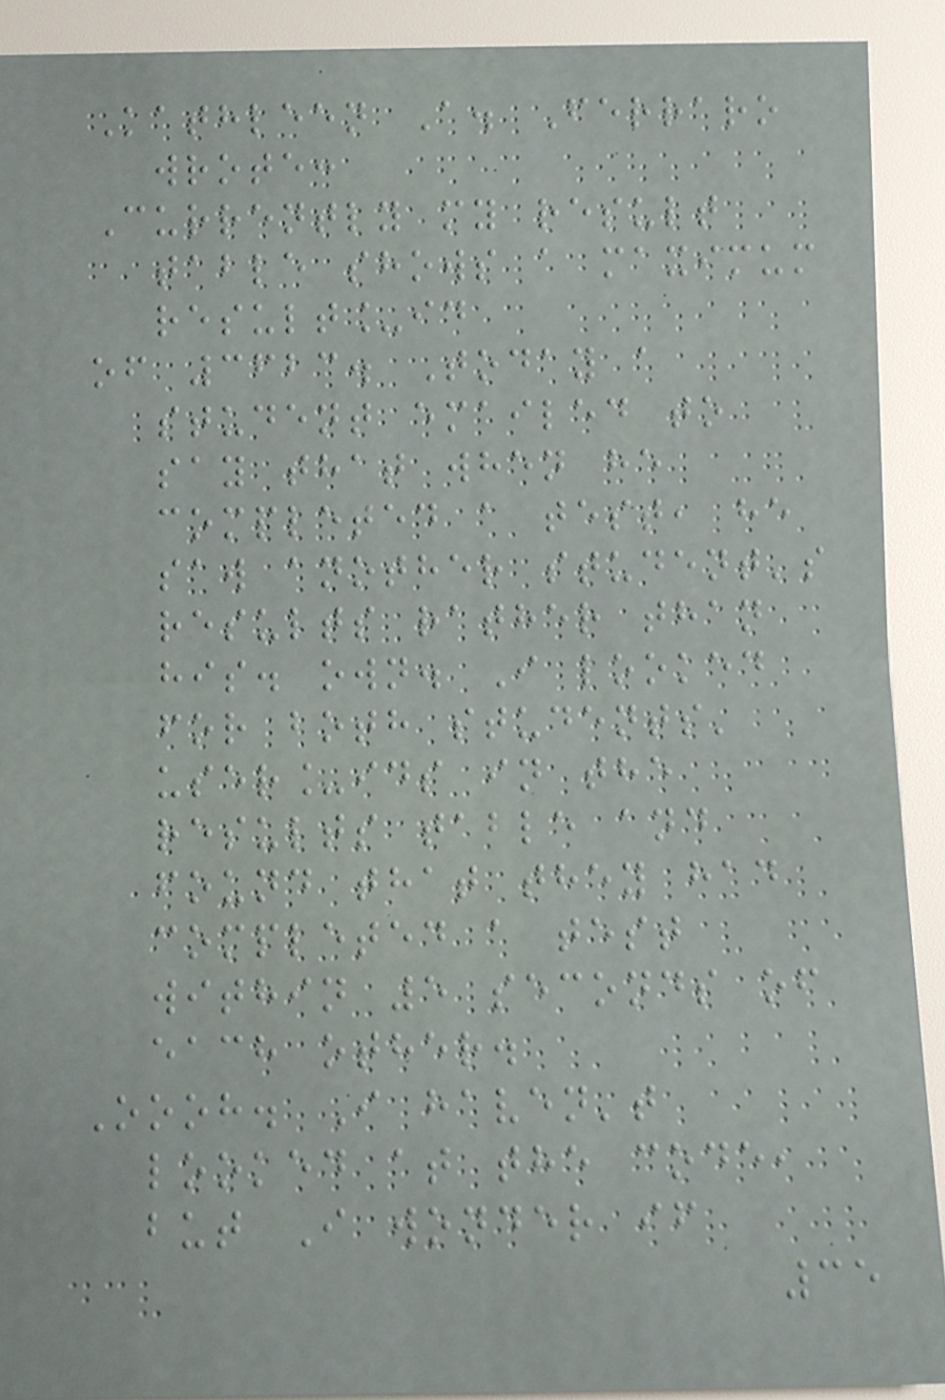Kathleen A. Ferraro
wrote:
Currently my result
table shows a maximum
result_id
of 3623. Today a
student emailed to
say that when he
completed a test, he
saw another student's
results rather than
his. own. I looked
for both students'
user_ids in the
results table and
found that they had
completed a test
within 5 seconds of
each other.
Oooh. I haven't
looked at the code,
but I wonder if
35
